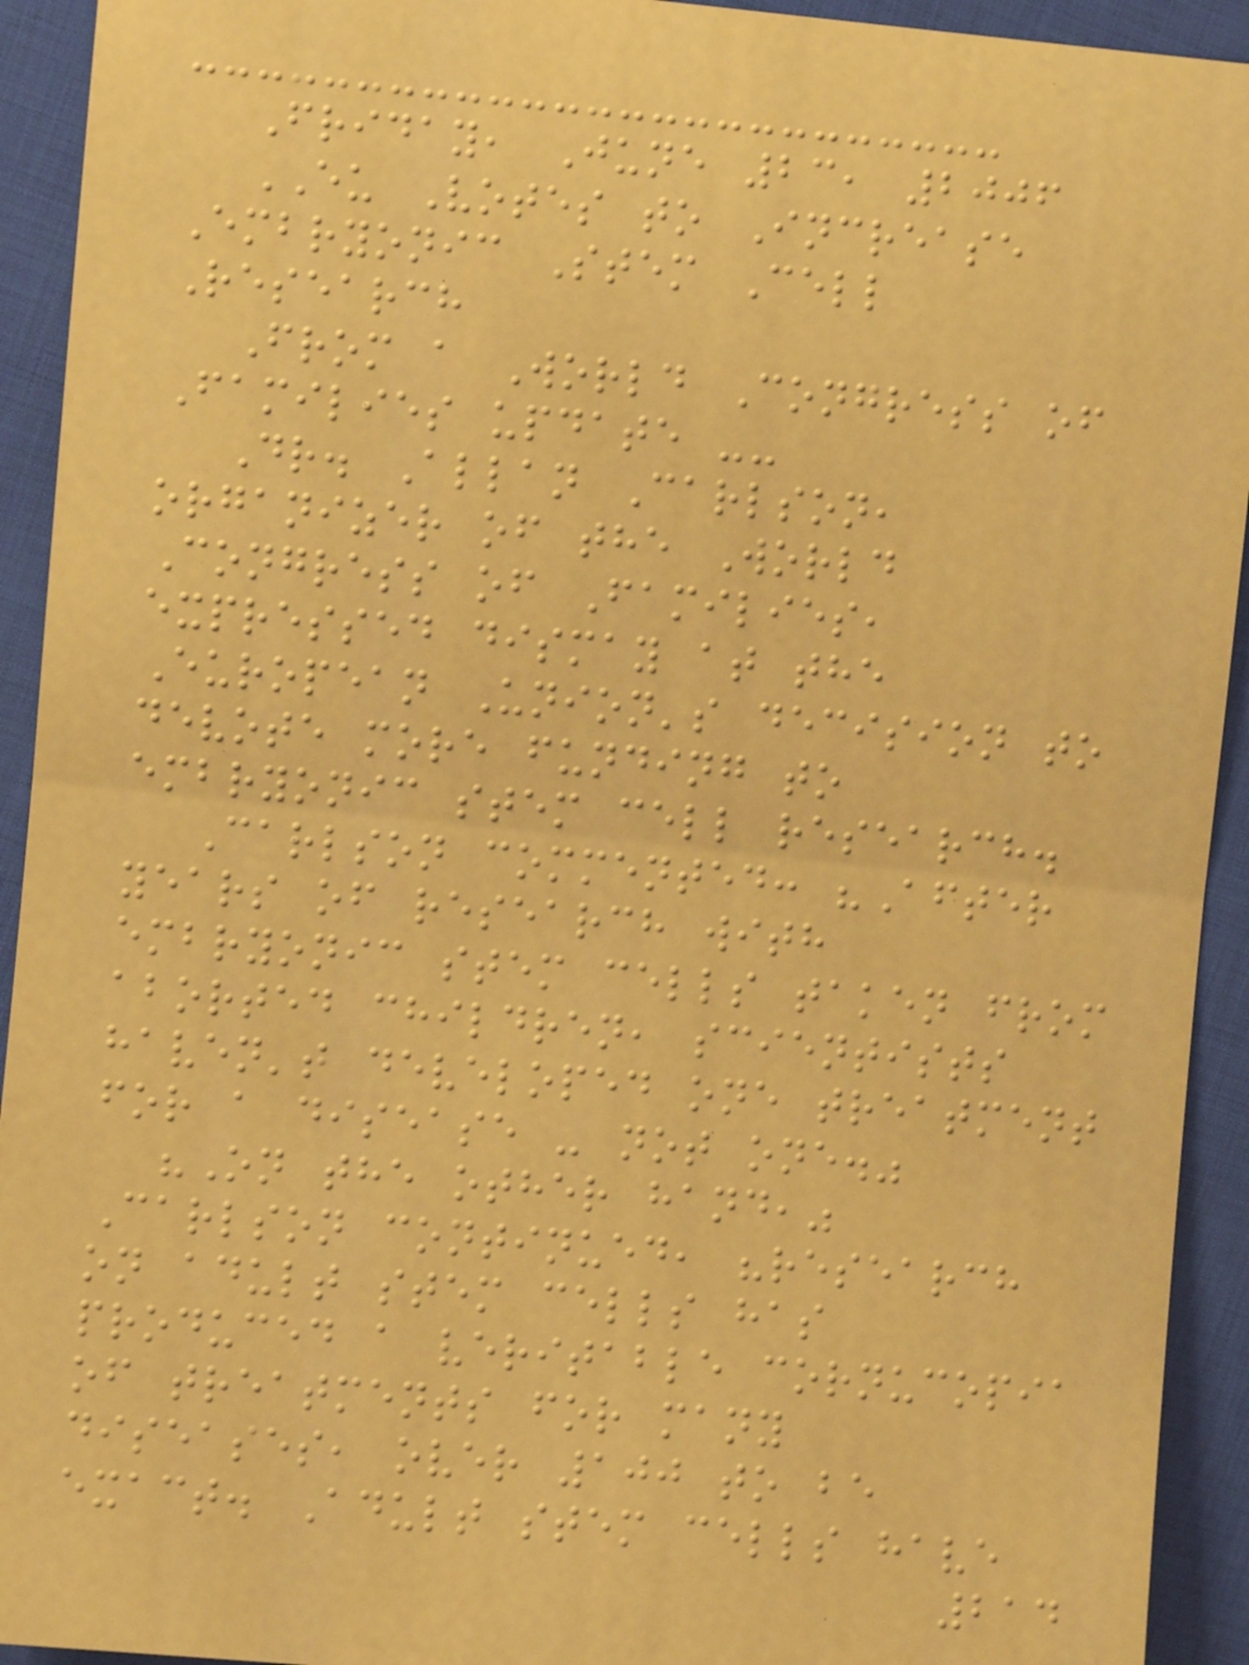Friday, June 23, 2006
EU Votes to Increase
Embryonic Stem Cell
Research
From a World Congress of
Families update --
Dr. Allan Carlson,
organizer of the World
Congress of Families,
expressed dismay at the
European Union's decision to
devote more funding to
embryonic stem cell research.
Carlson commented: "After
years of research with
embryonic stem cells taken from
aborted children, scientists
haven't developed one treatment
for a disease - not one."
"On the other hand,"
Carlson continued, "research
on adult stem cells has
produced a veritable cornucopia
of treatments for many
diseases, over 100 to be
exact. Adult stem cells have
214
